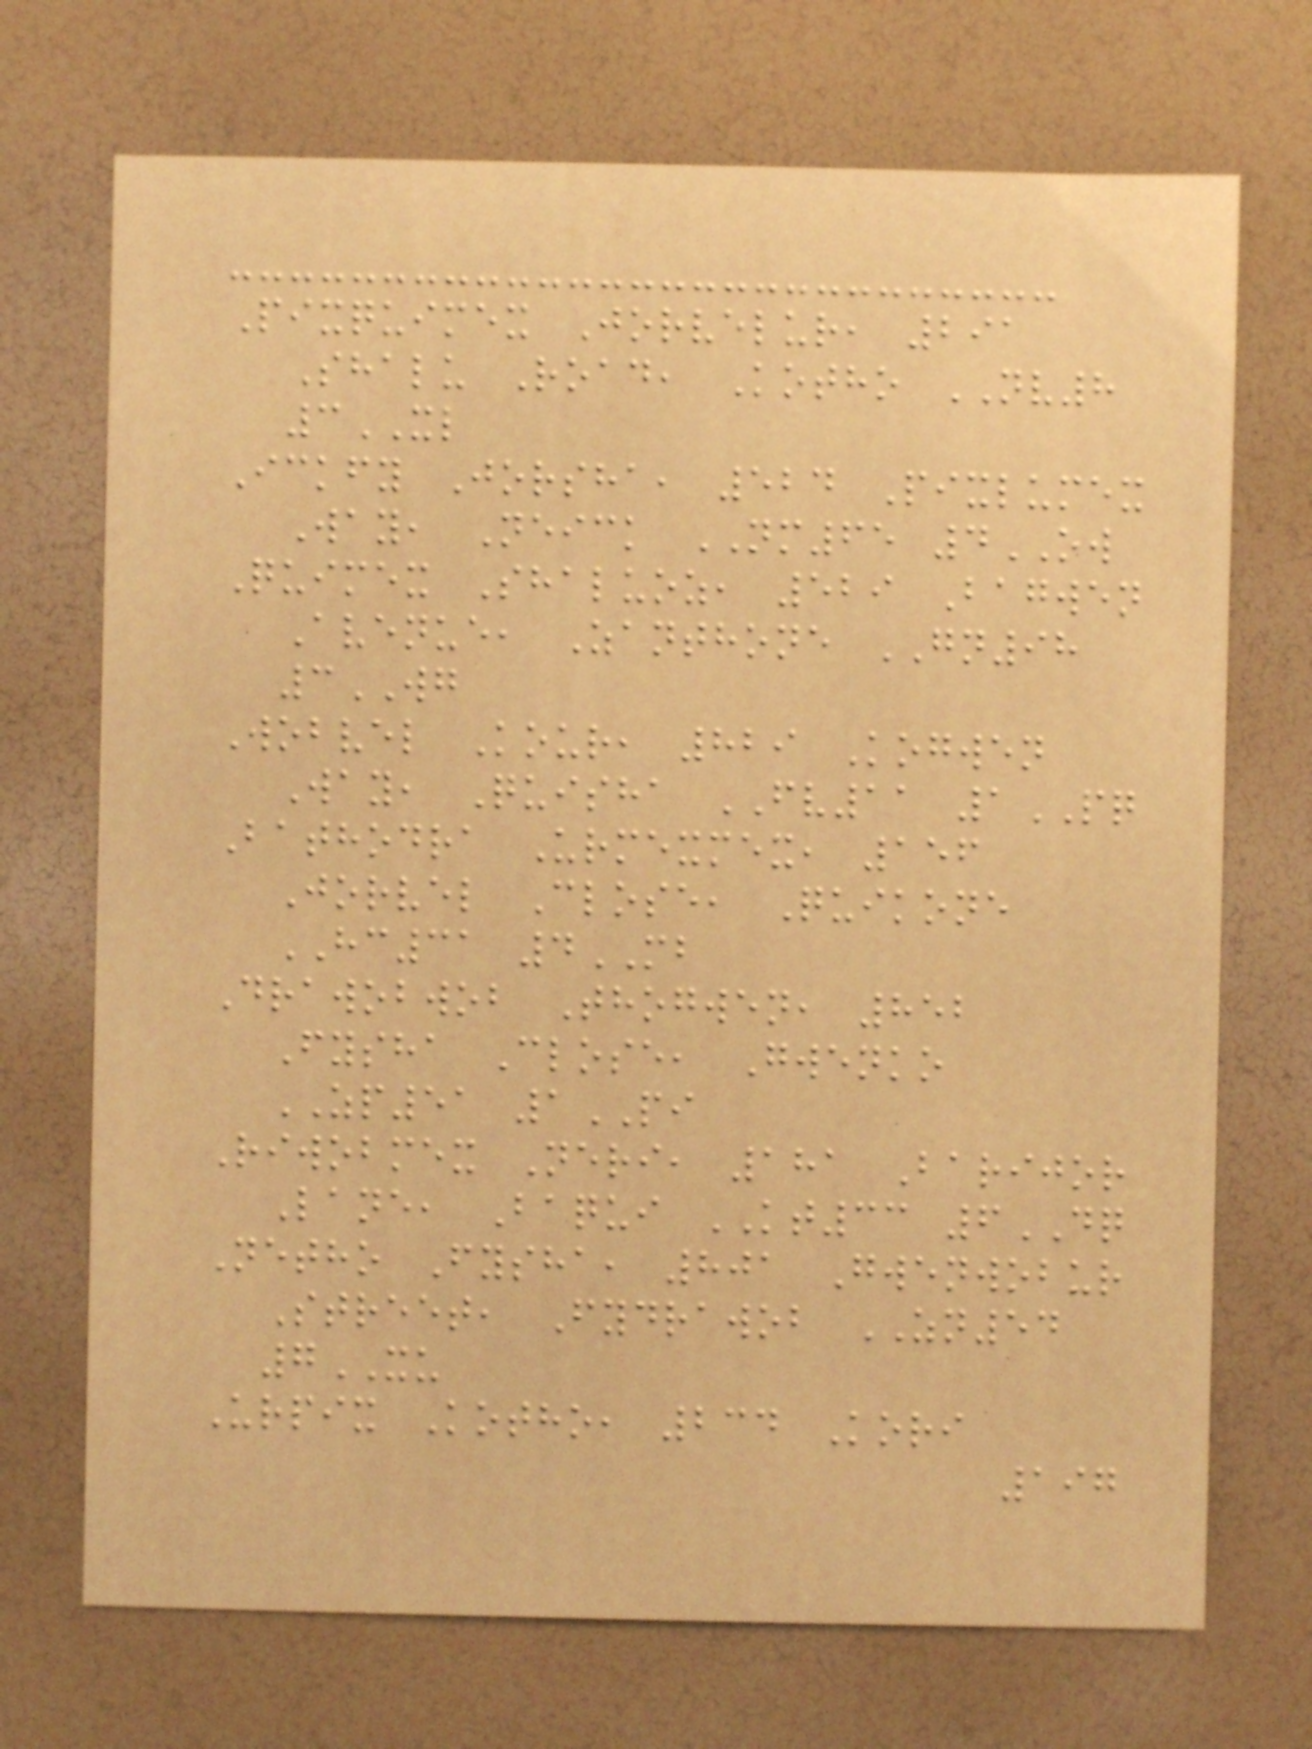Pixquimex Jorvelur, 291
Shalu Road, Kotho NV8
3XL
Ickfy Jorsha, 524 Pixlumex
Way, Neick NM65 4OW
Quimex Shaluoz, 529 Bagwen
Avenue, Zanthone GN98
3WG
Wobvel Kour, 829 Kogwen
Way, Quisha FV11 1PQ
Bathodra Urmexmex, 156
Jorvel Close, Quikone
HC31 4MB
Drawobwob Thogwen, 852
Fysha Close, Gwenko
ZP51 1PI
Riwobmex Neri, 181 Barijor
Lane, Baqui KT33 6DQ
Netho Fysha, 801 Gwenwobur
Street, Fydrawob ZN54
7XU
Urpix Kotho, 234 Kori
197
